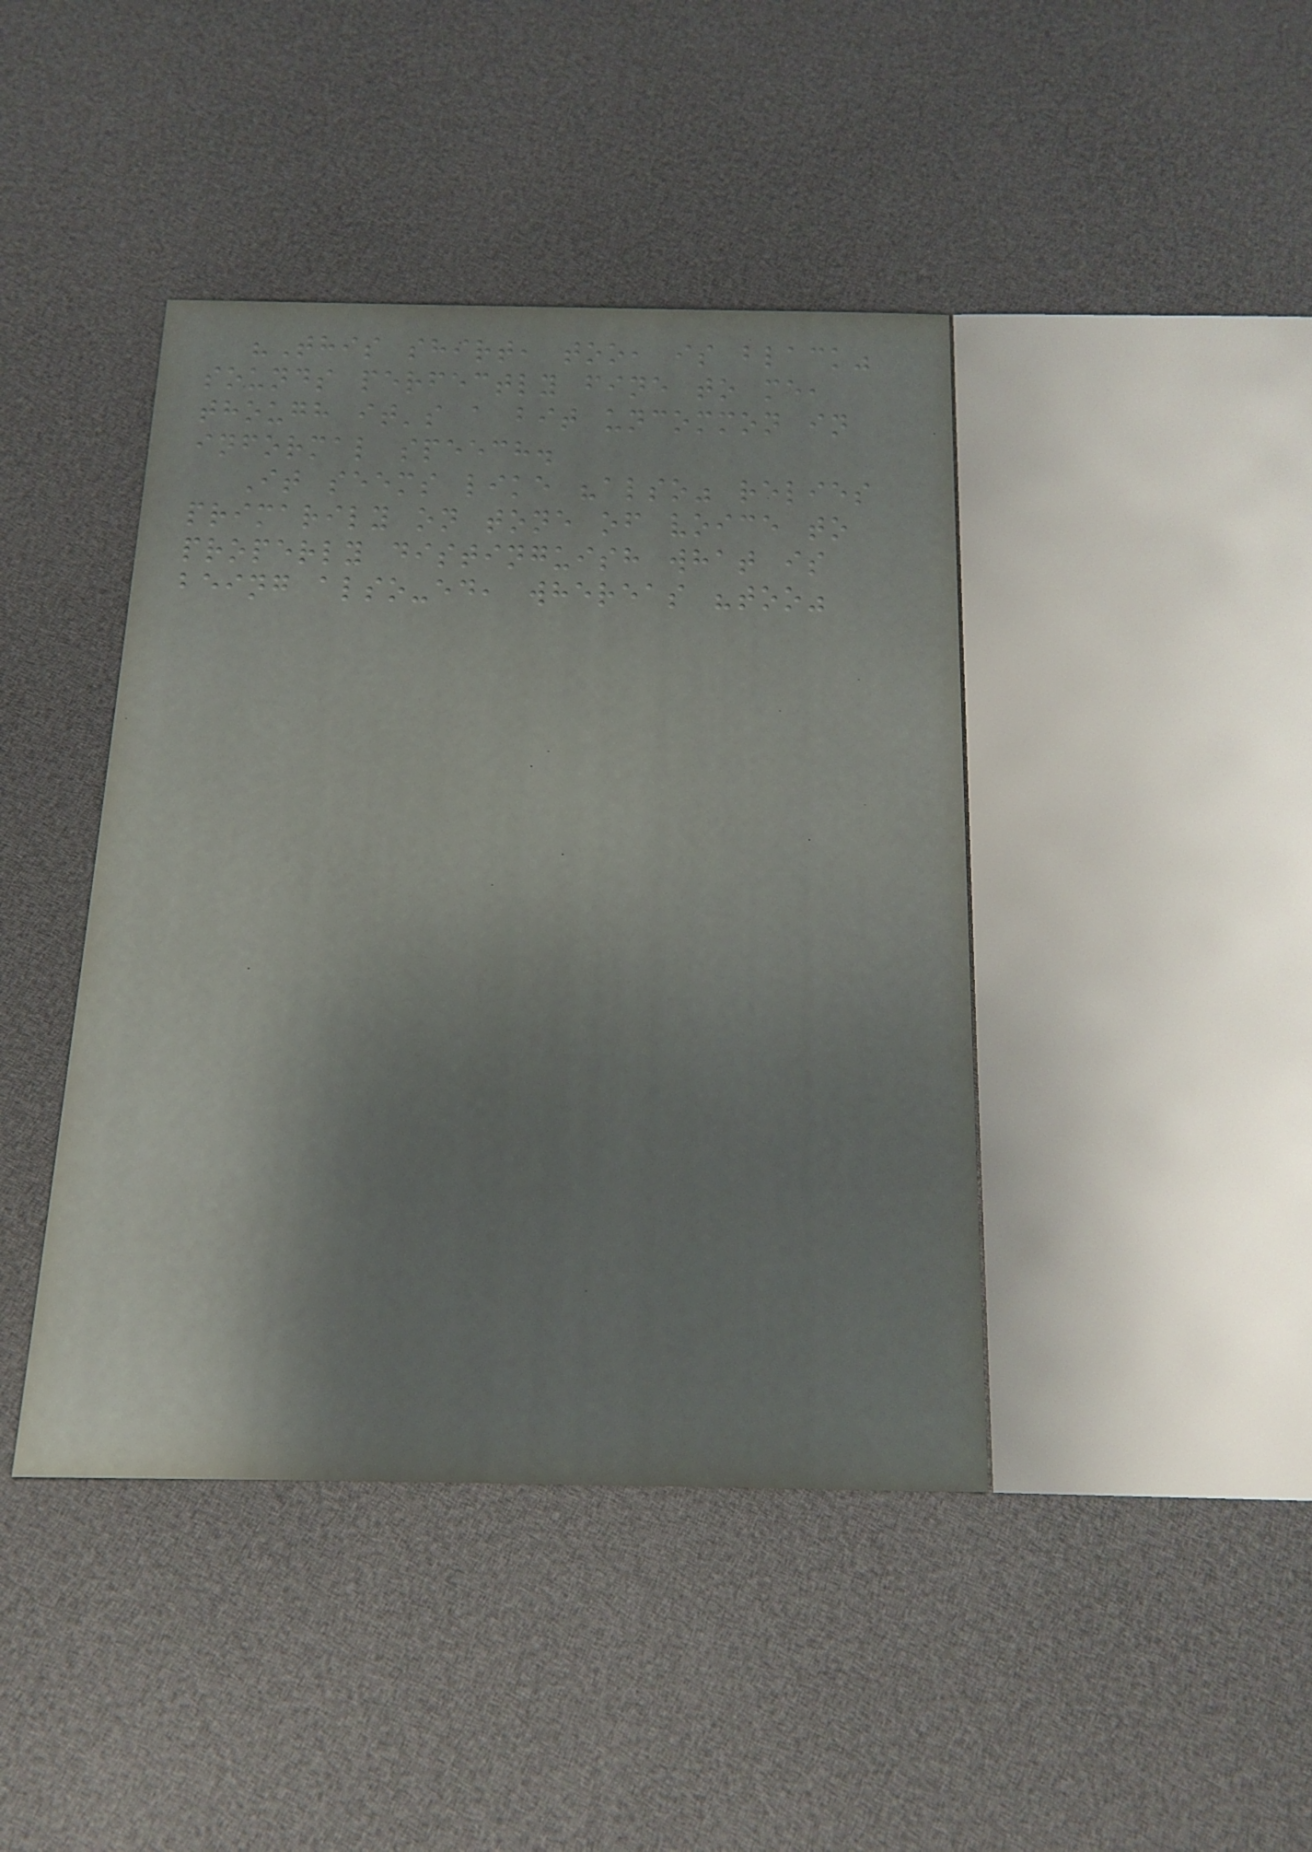"This shirt, too, is black"
sounds perfectly fine to me,
though it's a bit uncommon in
informal speech.
It seems like "also" relies
primarily on tone of voice to
properly distinguish what is
being also-ed, whereas "too"
